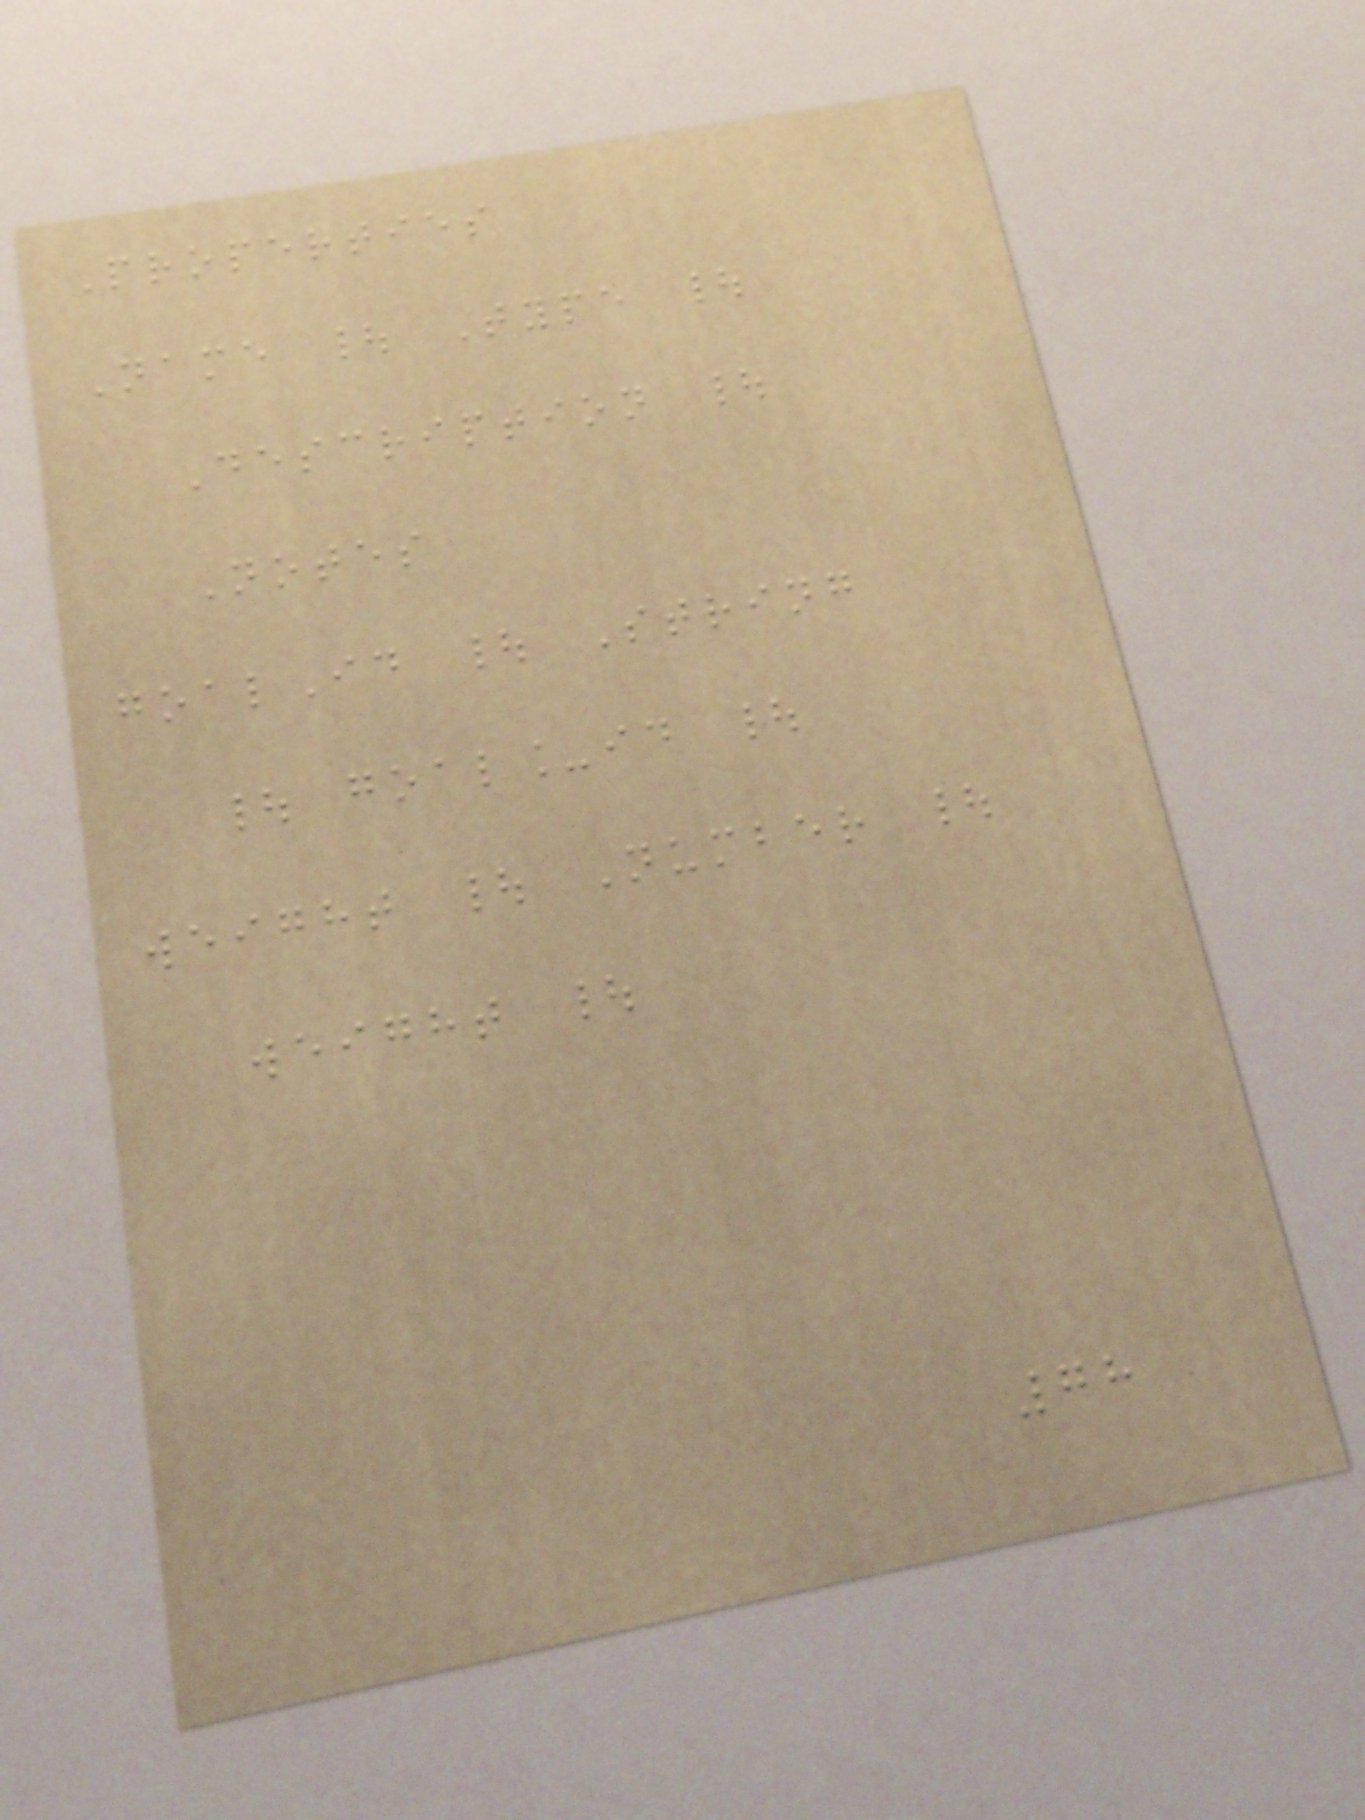Properties
Name | Type |
Description |
Notes
goalId | String
| goal_id |
weight | Number |
weight |
78
